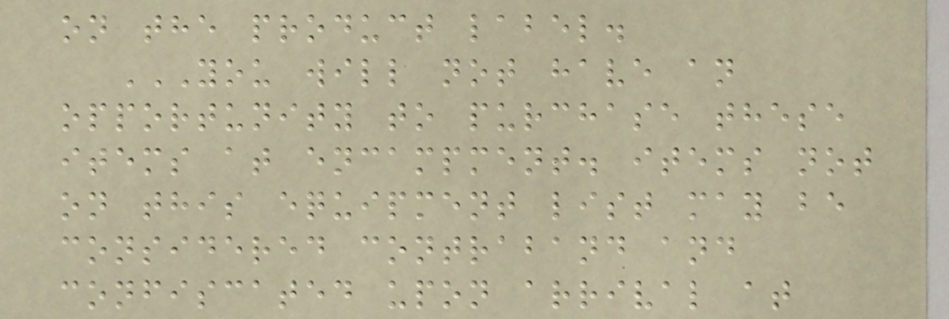on the product label.
YOU WILL NOT HAVE AN
OPPORTUNITY TO PURCHASE THESE
ITEMS AT ENCAMPMENT. ITEMS NOT
ON THIS EQUIPMENT LIST MAY BE
CONSIDERED CONTRABAND AND
CONFISCATED UPON ARRIVAL AT
